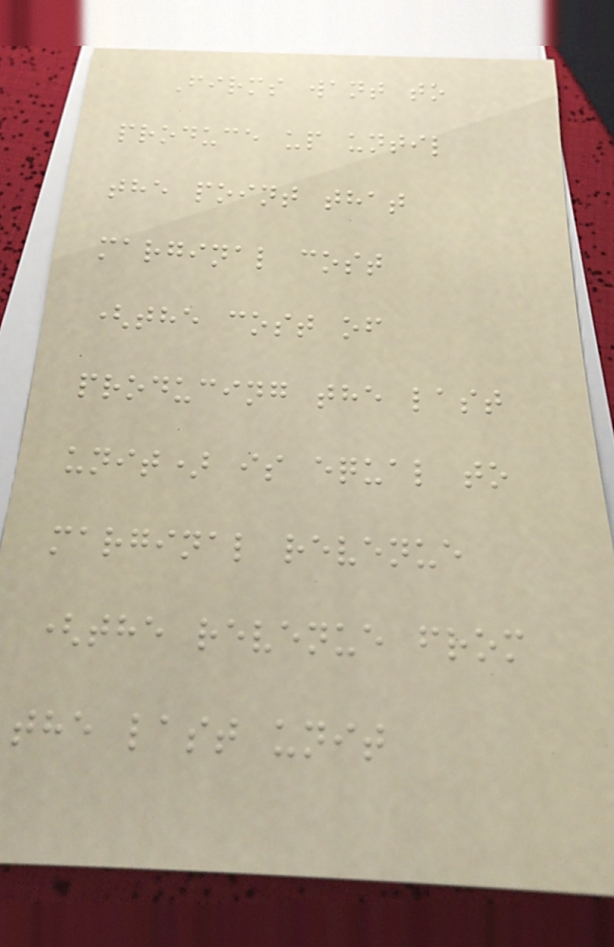Firms want to
produce up until
the point that
marginal cost
(the cost of
producing the last
unit) is equal to
marginal revenue
(the revenue from
the last unit
